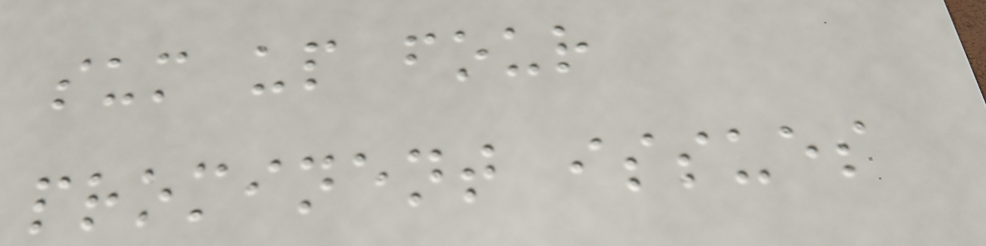sum up four
prominent issues
